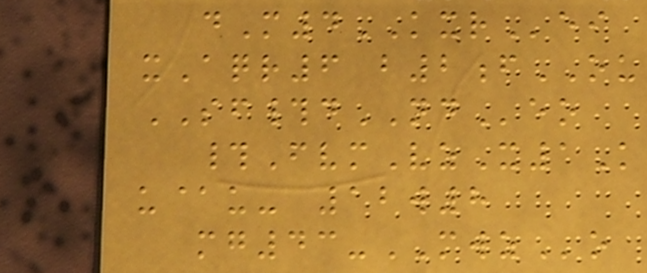dM4KXRei
xAqr6 b2fOU
SF#dNDeo
#FvmVzX1K
u@u- 12w8
mg43-MWZo
